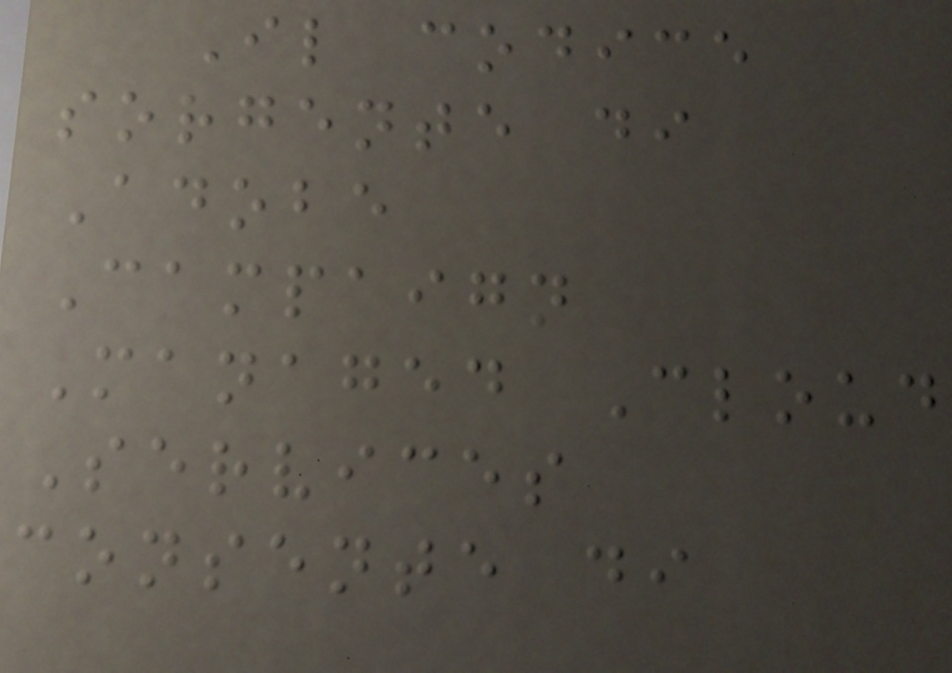Il codice
sorgente di
Adobe
Campaign
Managed Cloud
Services
consente di
